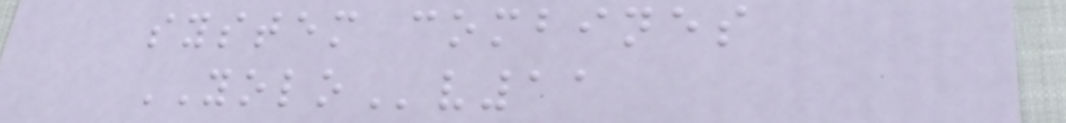system combines
YOLOv11
